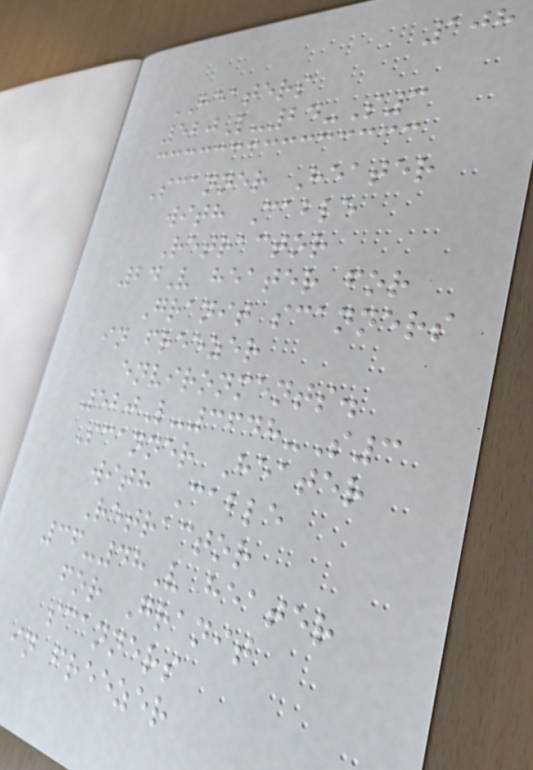108
HEATERS
520L-24-S3
Scanner Heater
with Cable
Retractor
24V heater for
Granit scanners
in freezer
environments.
520L-3648-S3
Scanner Heater
with Cable
Retractor
36-48V heater
for Granit
scanners
in freezer
